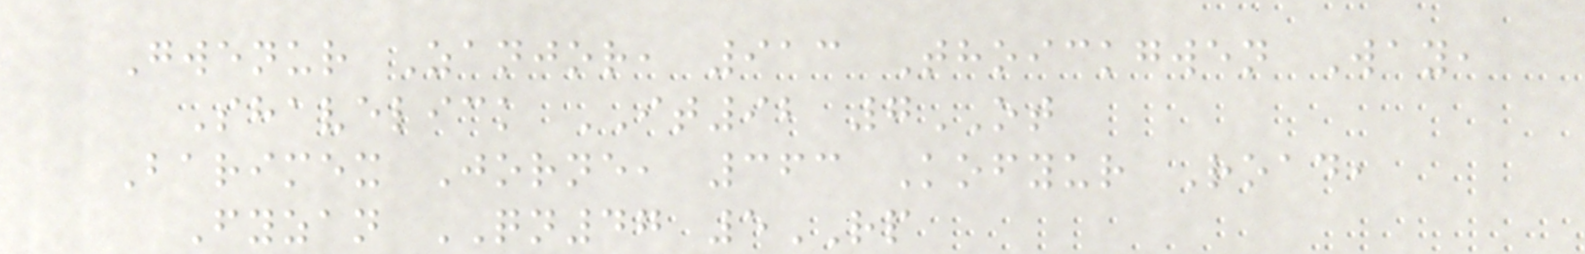Gwenur Zanjor, 913 Thoickgwen Way,
Shavelick IT92 7OT
Barimex Jorne, 363 Kofyur Road,
Fyzan QN47 5RP
